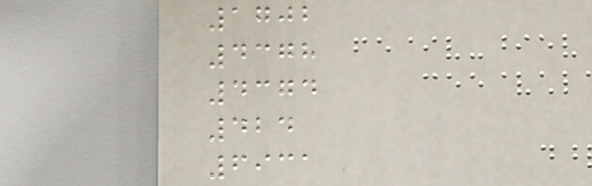1702
4378
4374
424
6931
